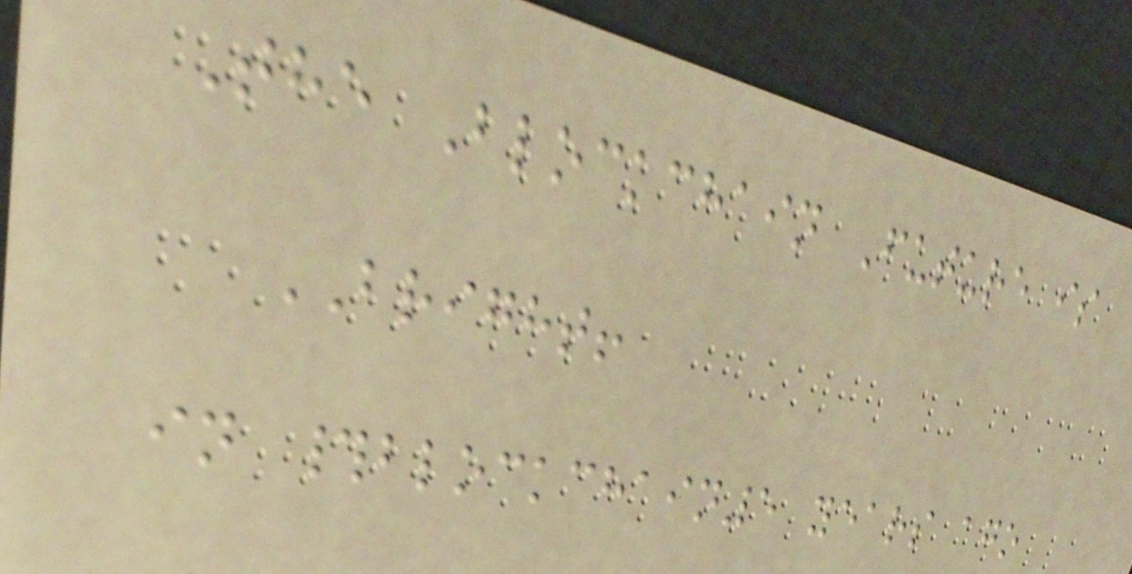The Blockchain Future is
BRIGHT!
in #blockchain5 years ago
